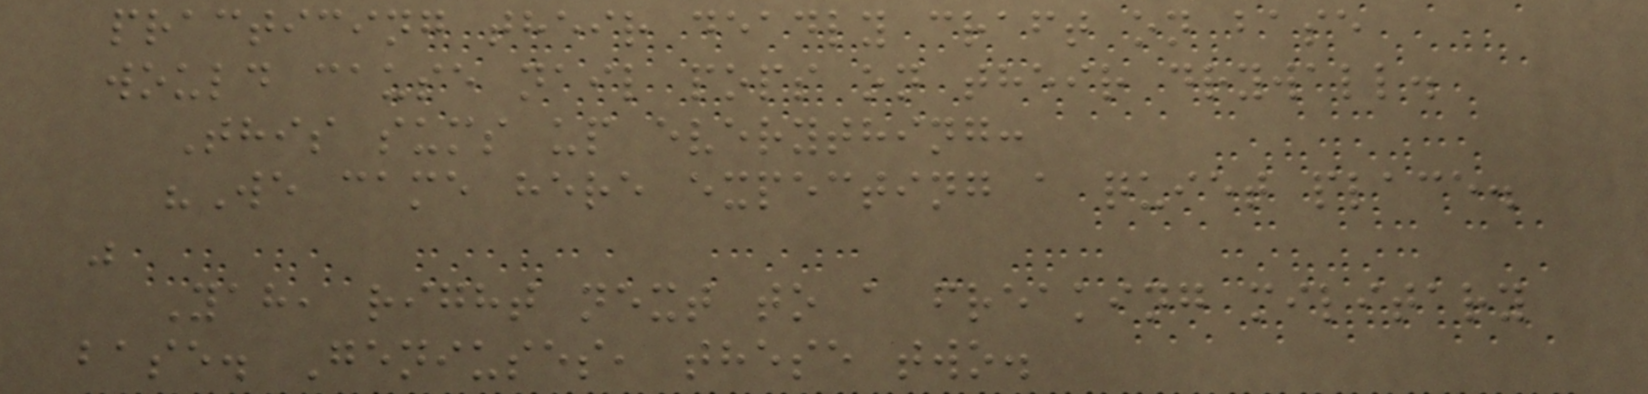practicing their deadly craft on base
would cause nail pops on their drywall.
This sums up everything:
"We came here expecting a quiet place.
"
Yah, right next to a freaking military
base. Geniuses, these two.
